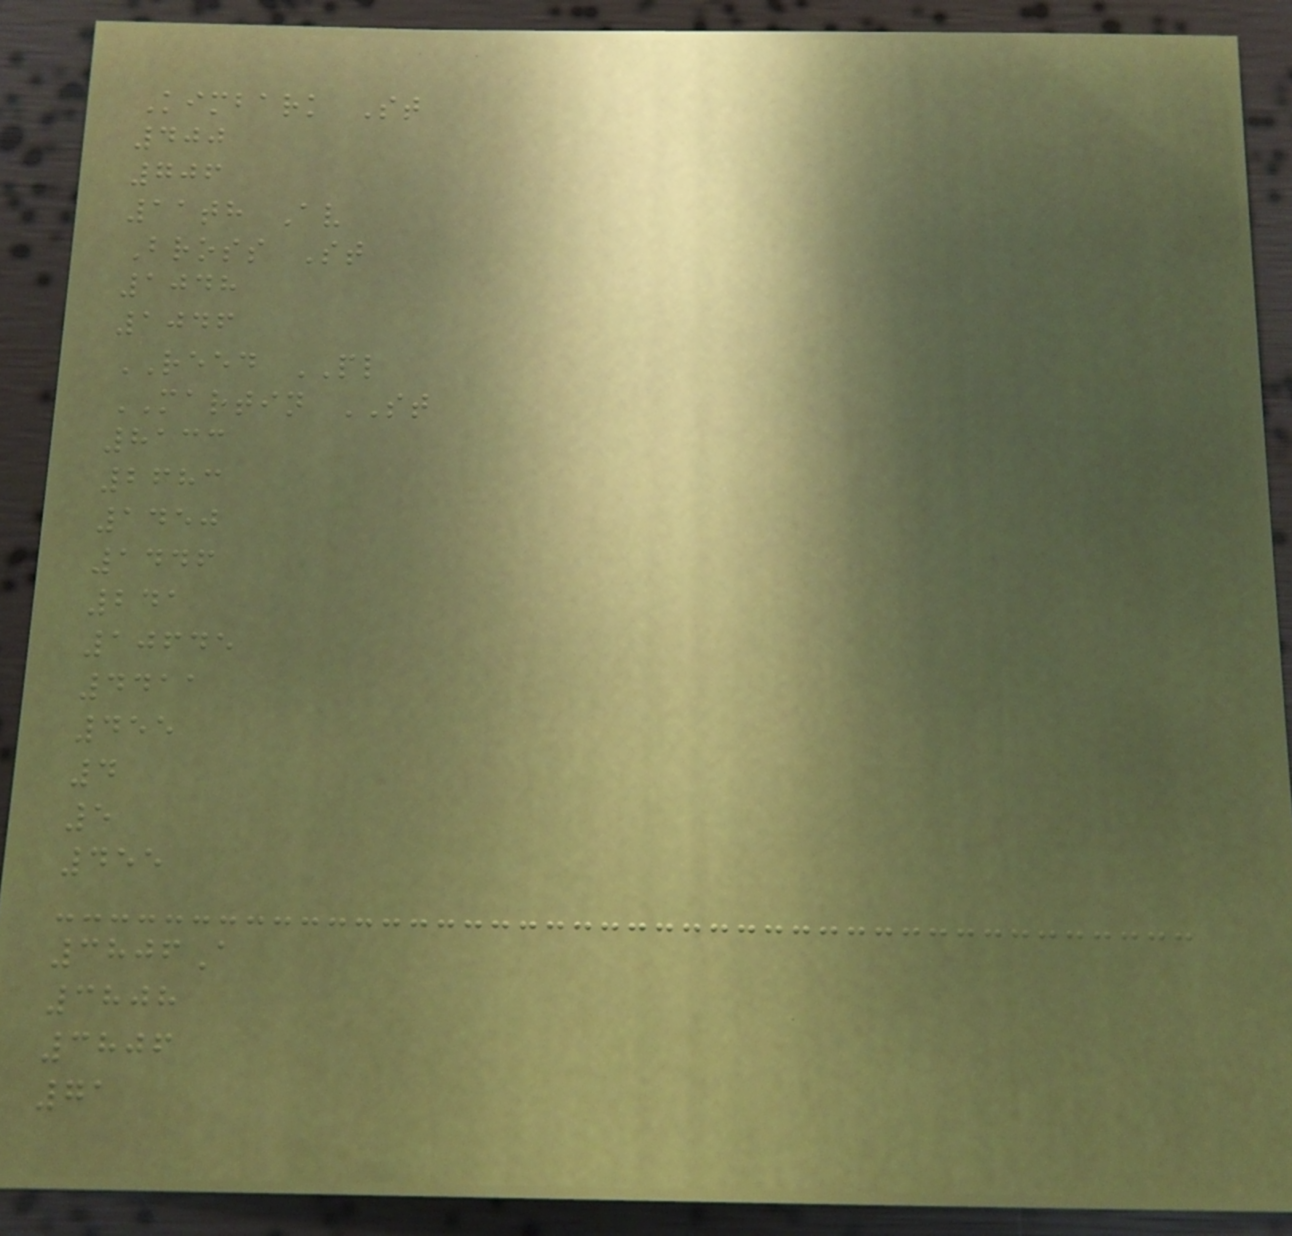Kimbark St
400
706
11th Av
Bross St
1048
1046
REED PL
MARTIN ST
8133
2683
1450
1446
241
10645
4411
455
4
5
455
3806A
3808
3806
71
